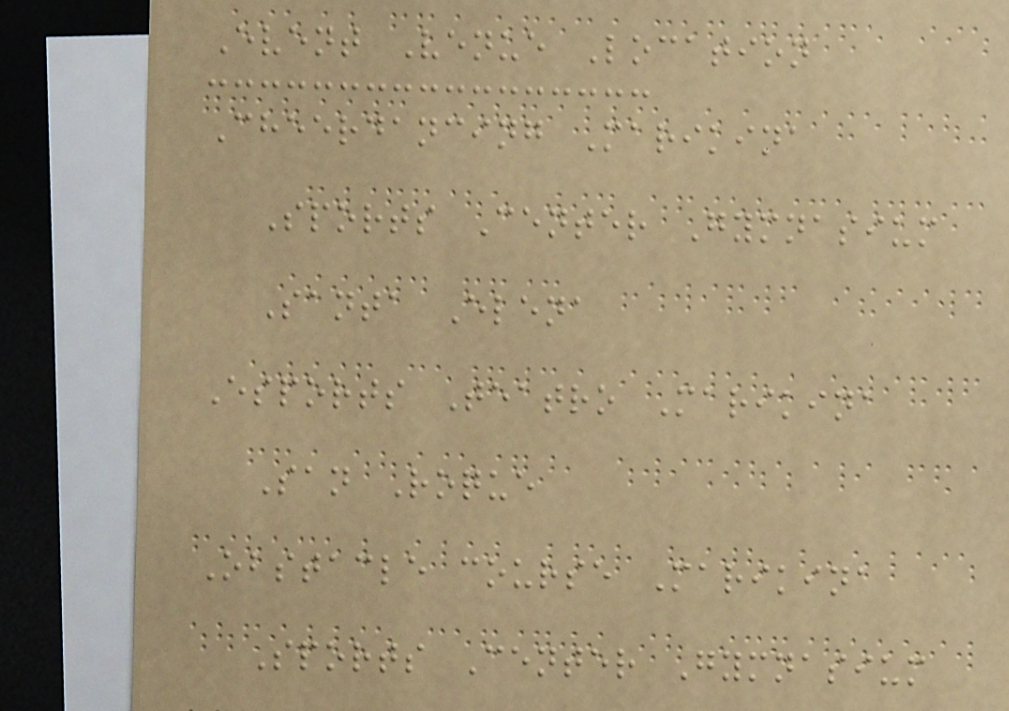Event Venue Location
Cheerdancing Marikina
Sports Center Gymnasium
Santa Elena
Esports Teatro Marikina
San Roque
Obstacle course Marikina
Sports Center Gymnasium
